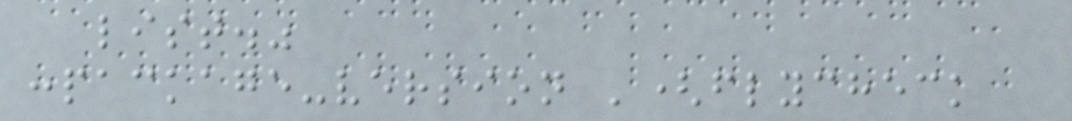list."
:package-version '(flycheck
